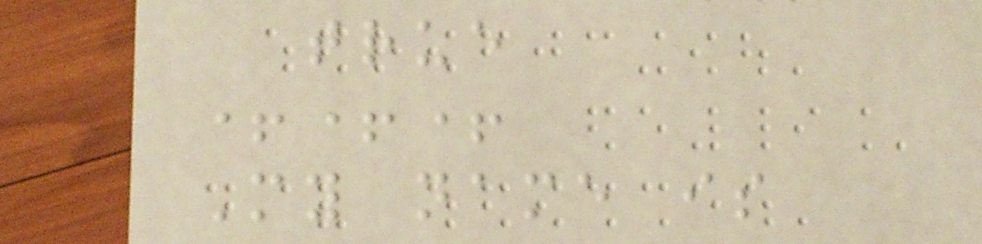true
+++
My name is
